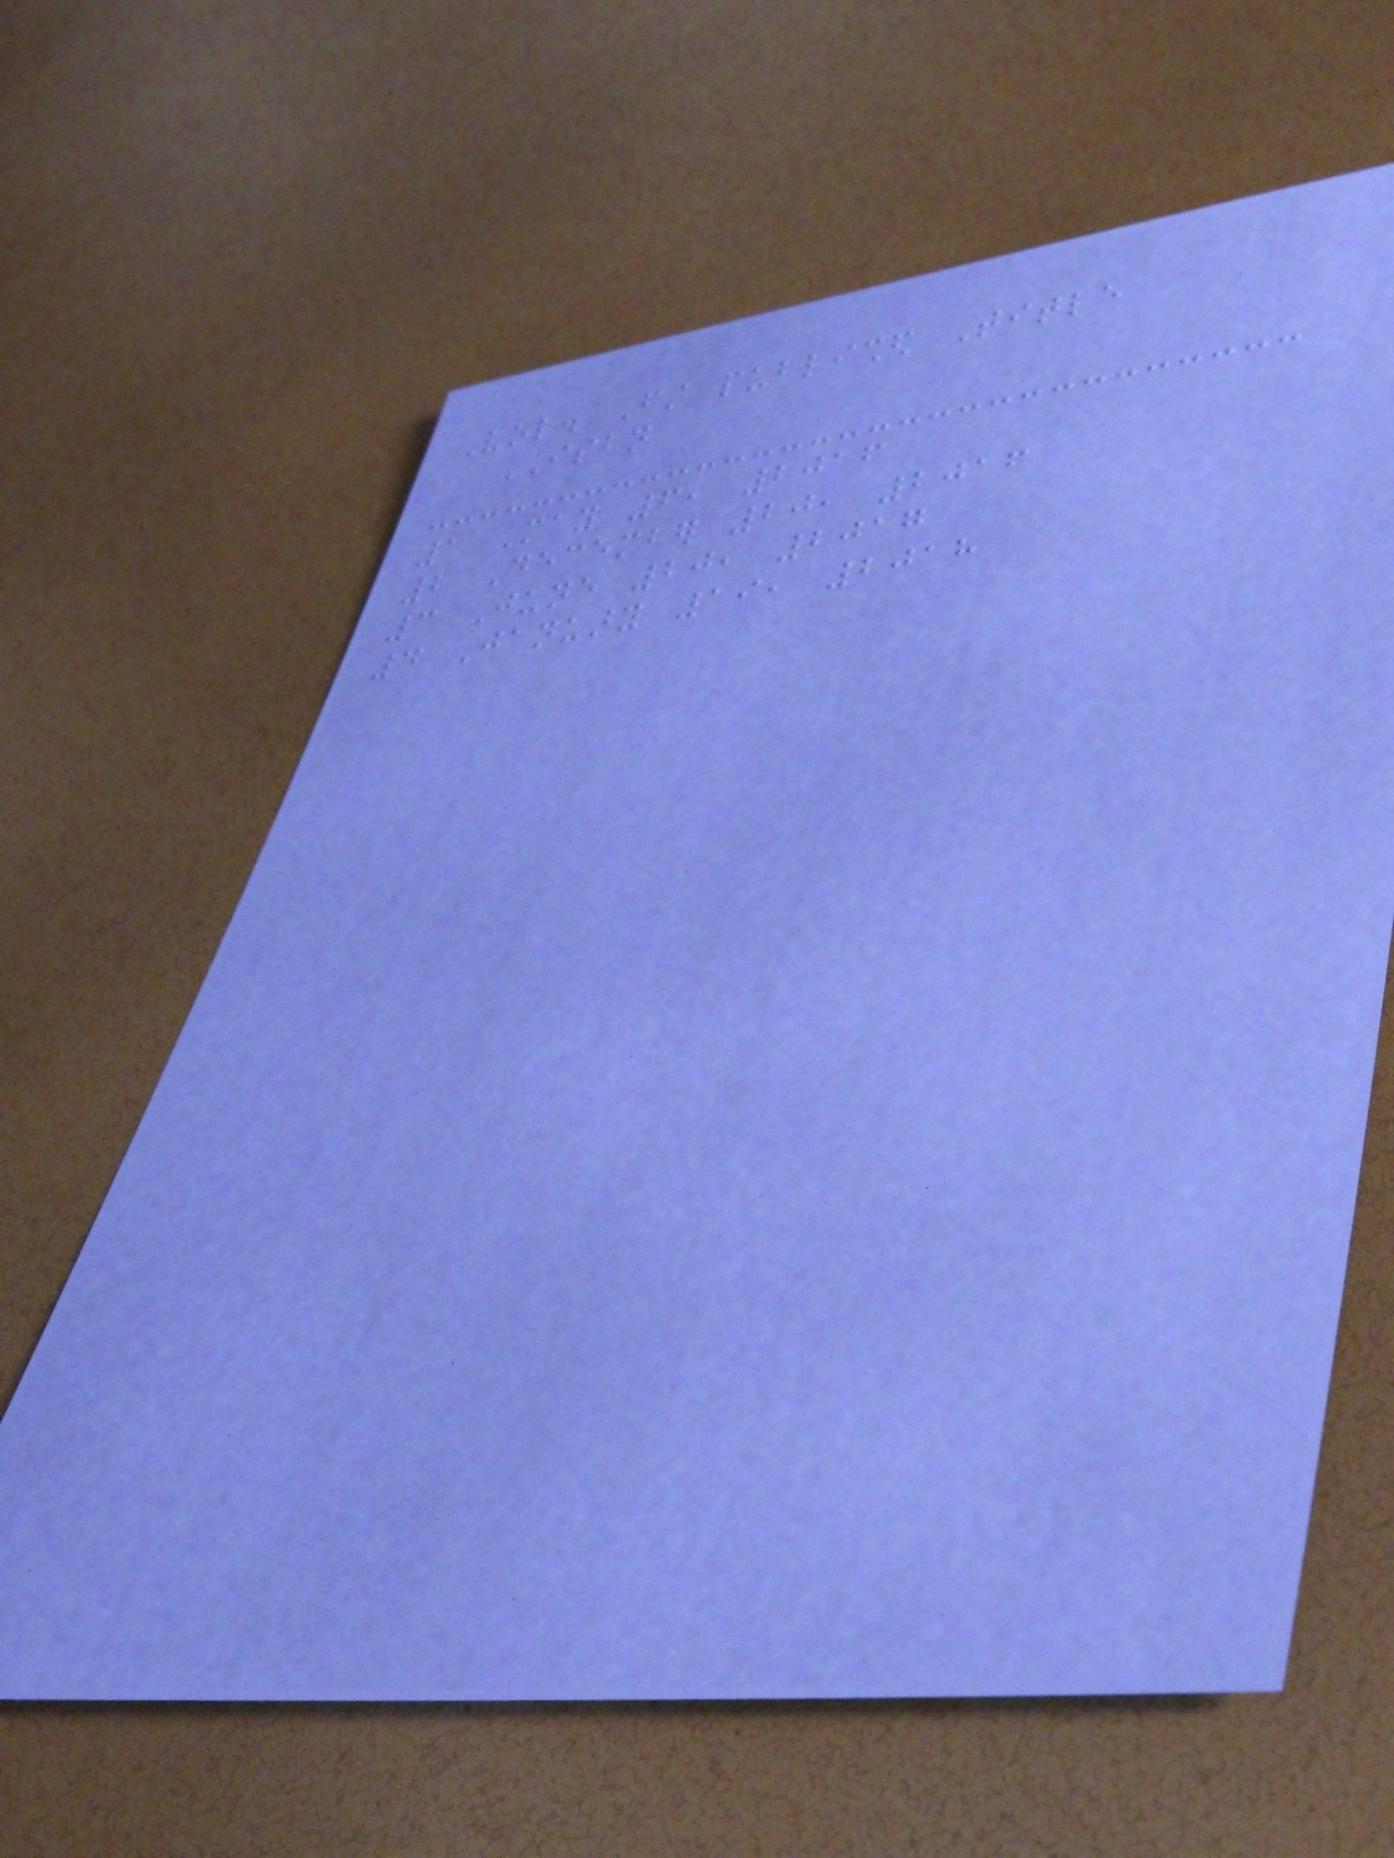Vol. First published Title
ISBN
1 May 6, 2016
2 December 20, 2016
3 June 20, 2017
4 January 19, 2018
